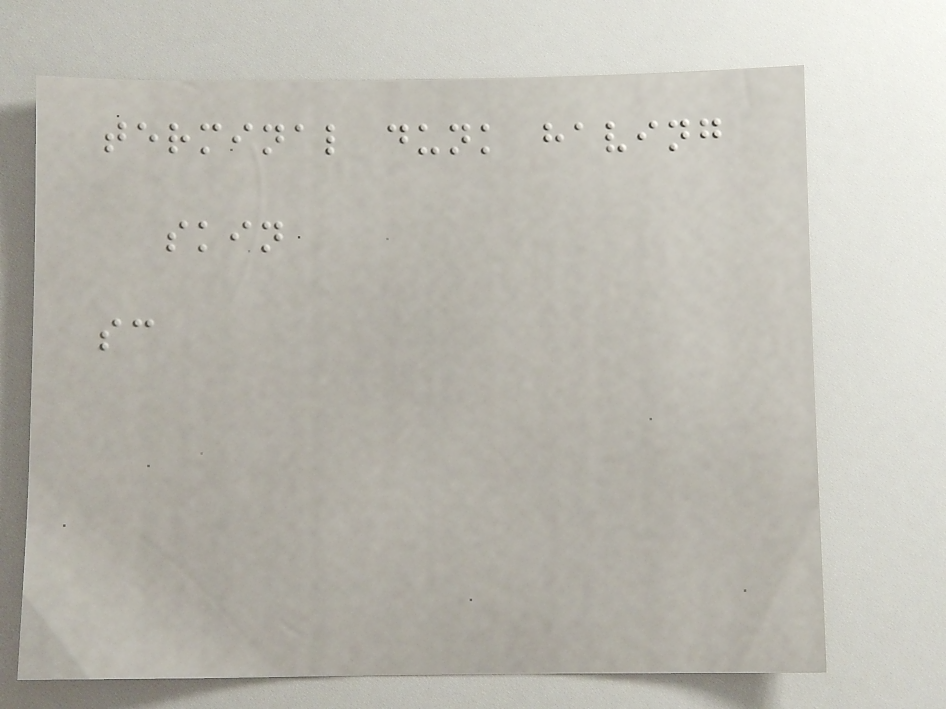terminal dunk having
skin
sc
